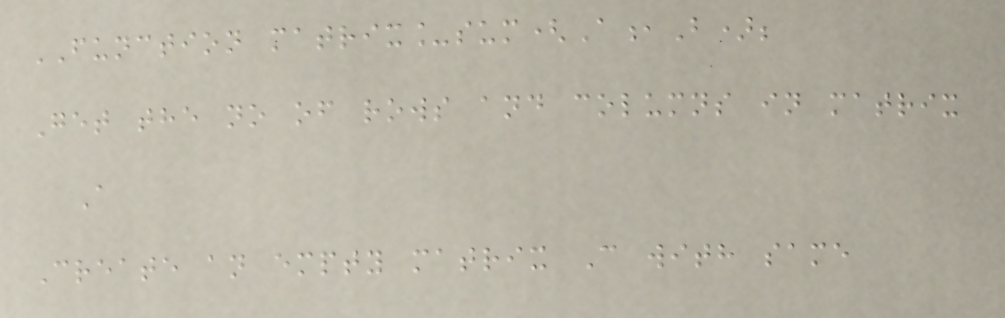FUNCTION matrix_sum(A,B);
Get the no of rows and columns in matrix
A
Create an empty matrix C with same
